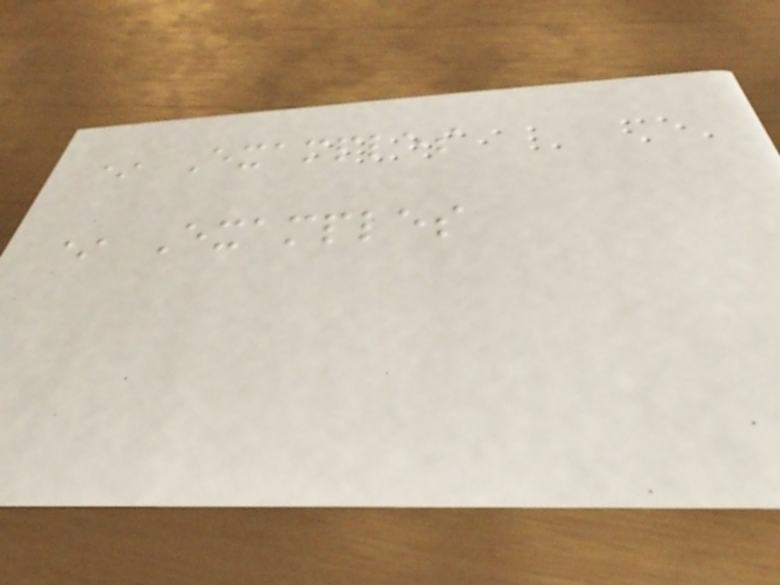* Examples
* Examples
